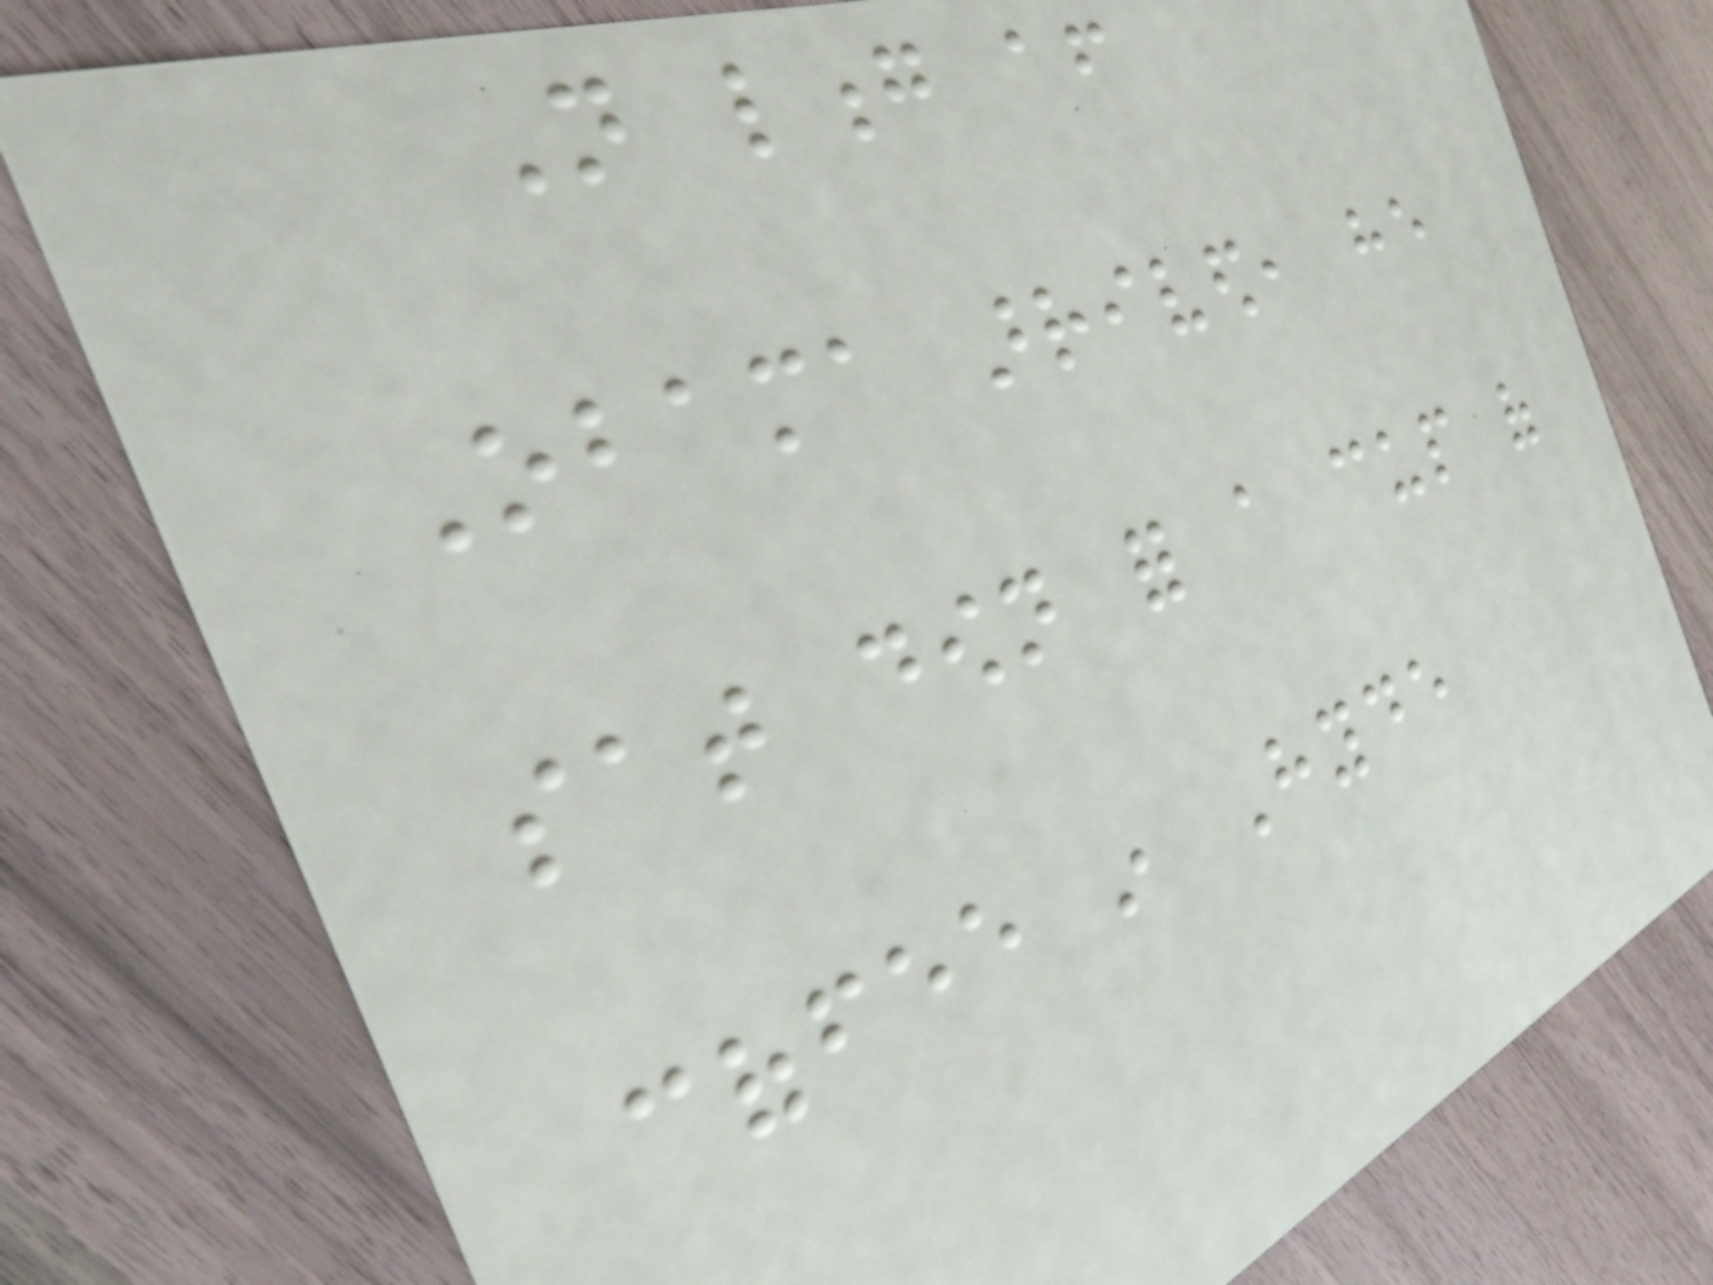Not long after
Obama arrived, he
sat down for a cup of
coffee in Hyde
